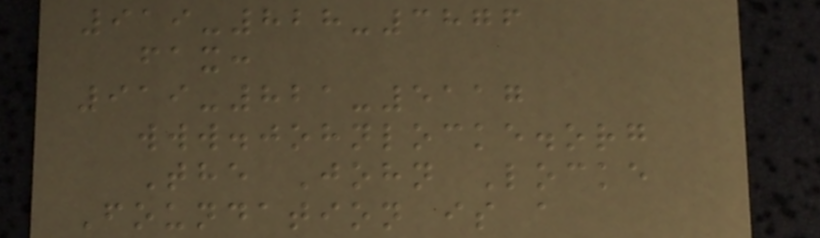919-828-3876
fax:
919-821-5117
www.johnlocke.org
The John Locke
Foundation is a
